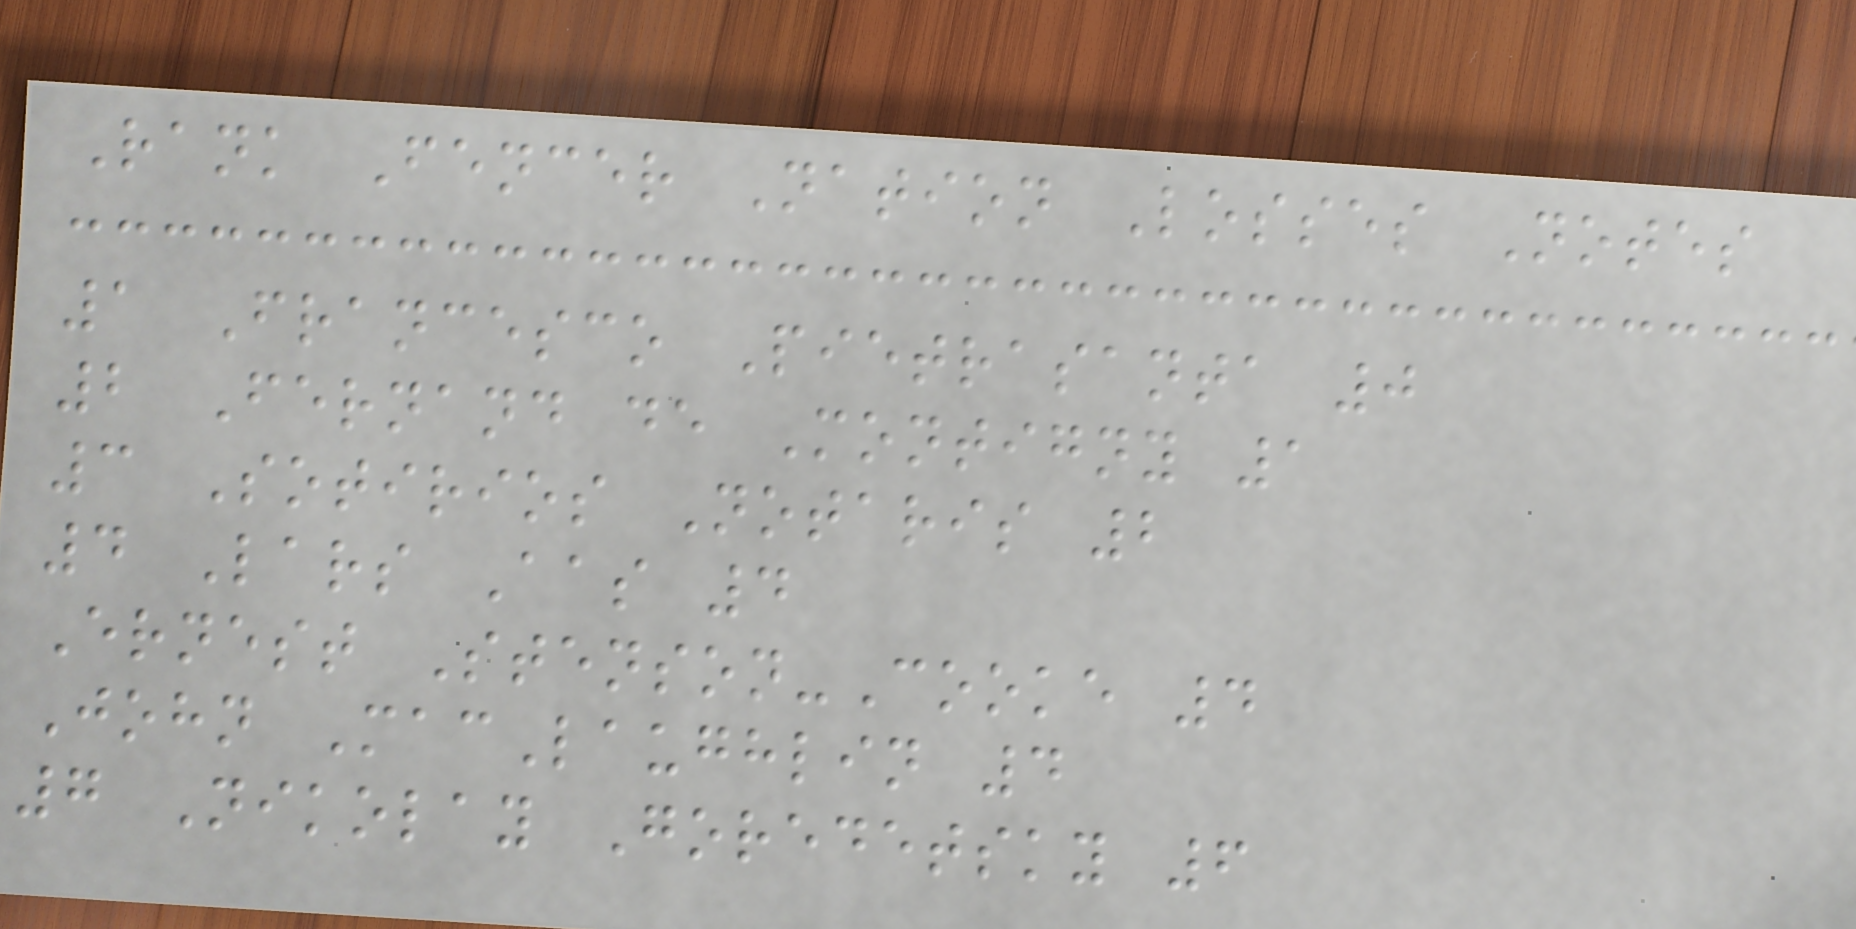Rank Fencer Nation Losses Notes
1 Francesco Pietrasanta 0
2 Fernand de Montigny 1
3 Sotirios Notaris 2
4 Lars Aas 4
Ernest Stenson-Cooke 4
John MacLaughlin 4
7 Nikolay Goredetsky 6
